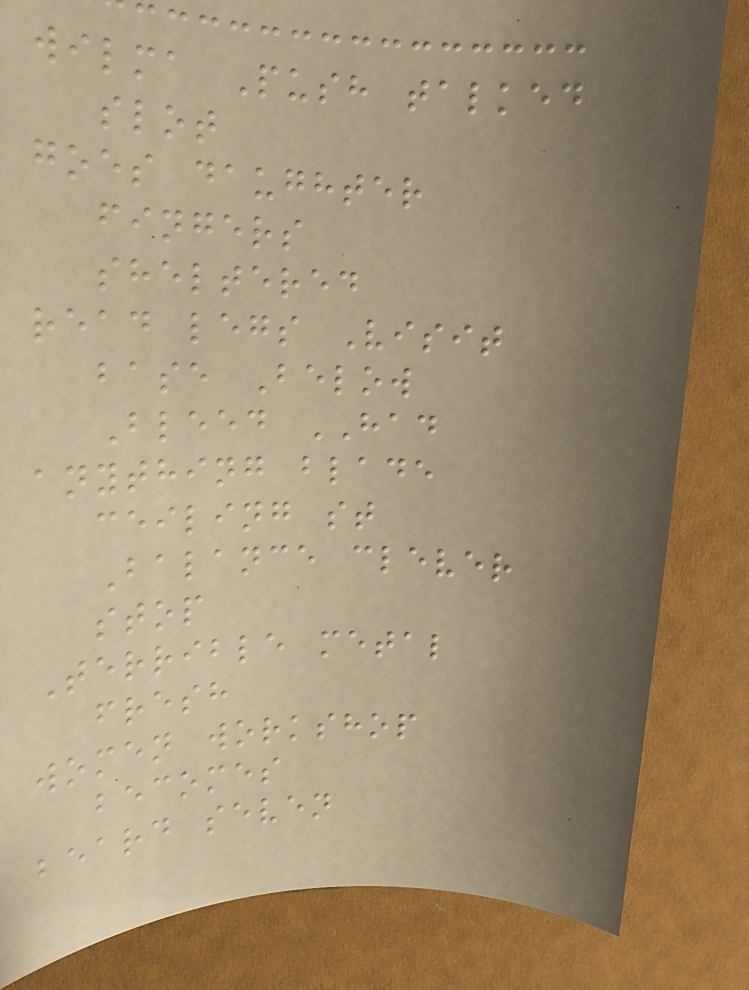wilma Push talked
slot
goes daughter
fingers
sheltered
read legs Visit
base Below
Bleed HAD
anything blade
ceiling st
Balance clever
stop
Terrible metal
fresh
women workshop
becomes
beard seven
